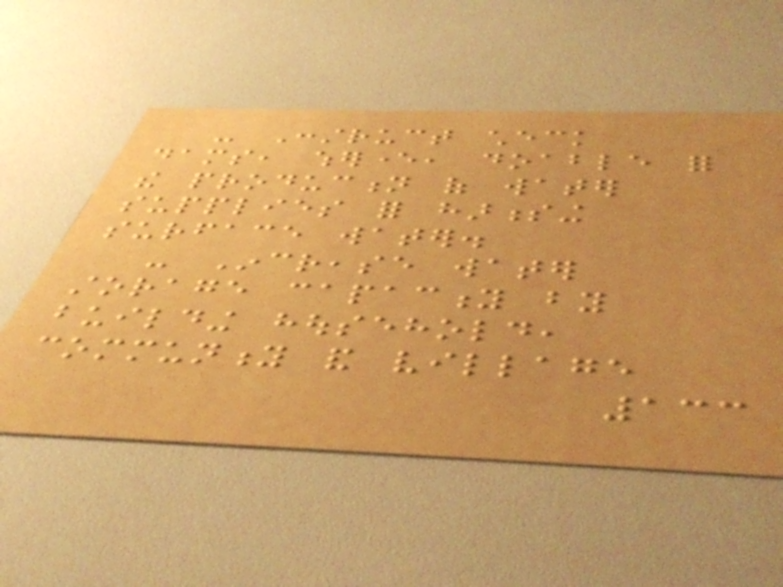- Construct check
dams, wherever, doable for
the production of water
supplies for harnessing
surface water.
- Increase water
storage capacity by
building household,
community and village
133
